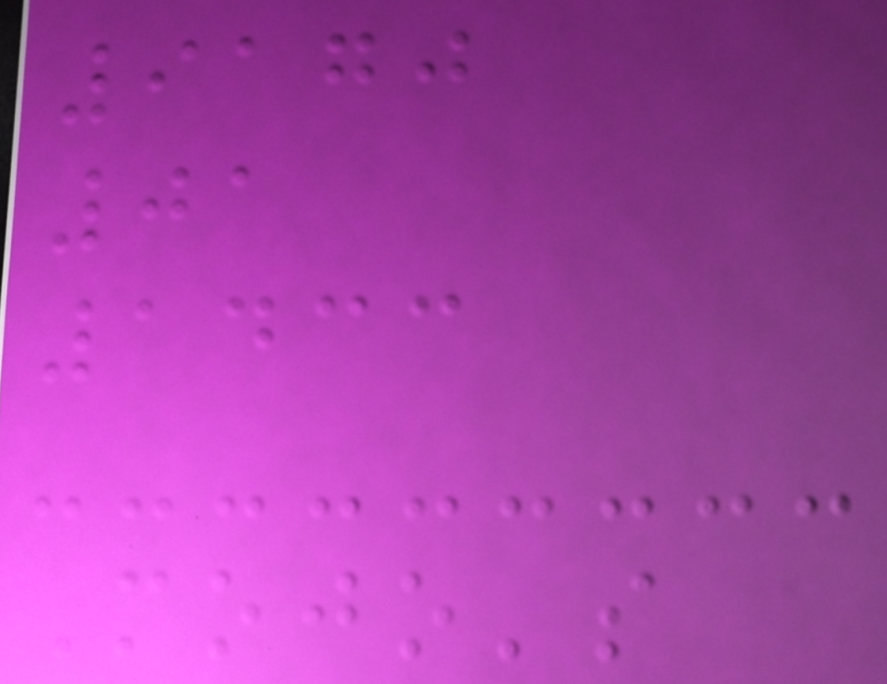9170
01
1433
Mojo's
